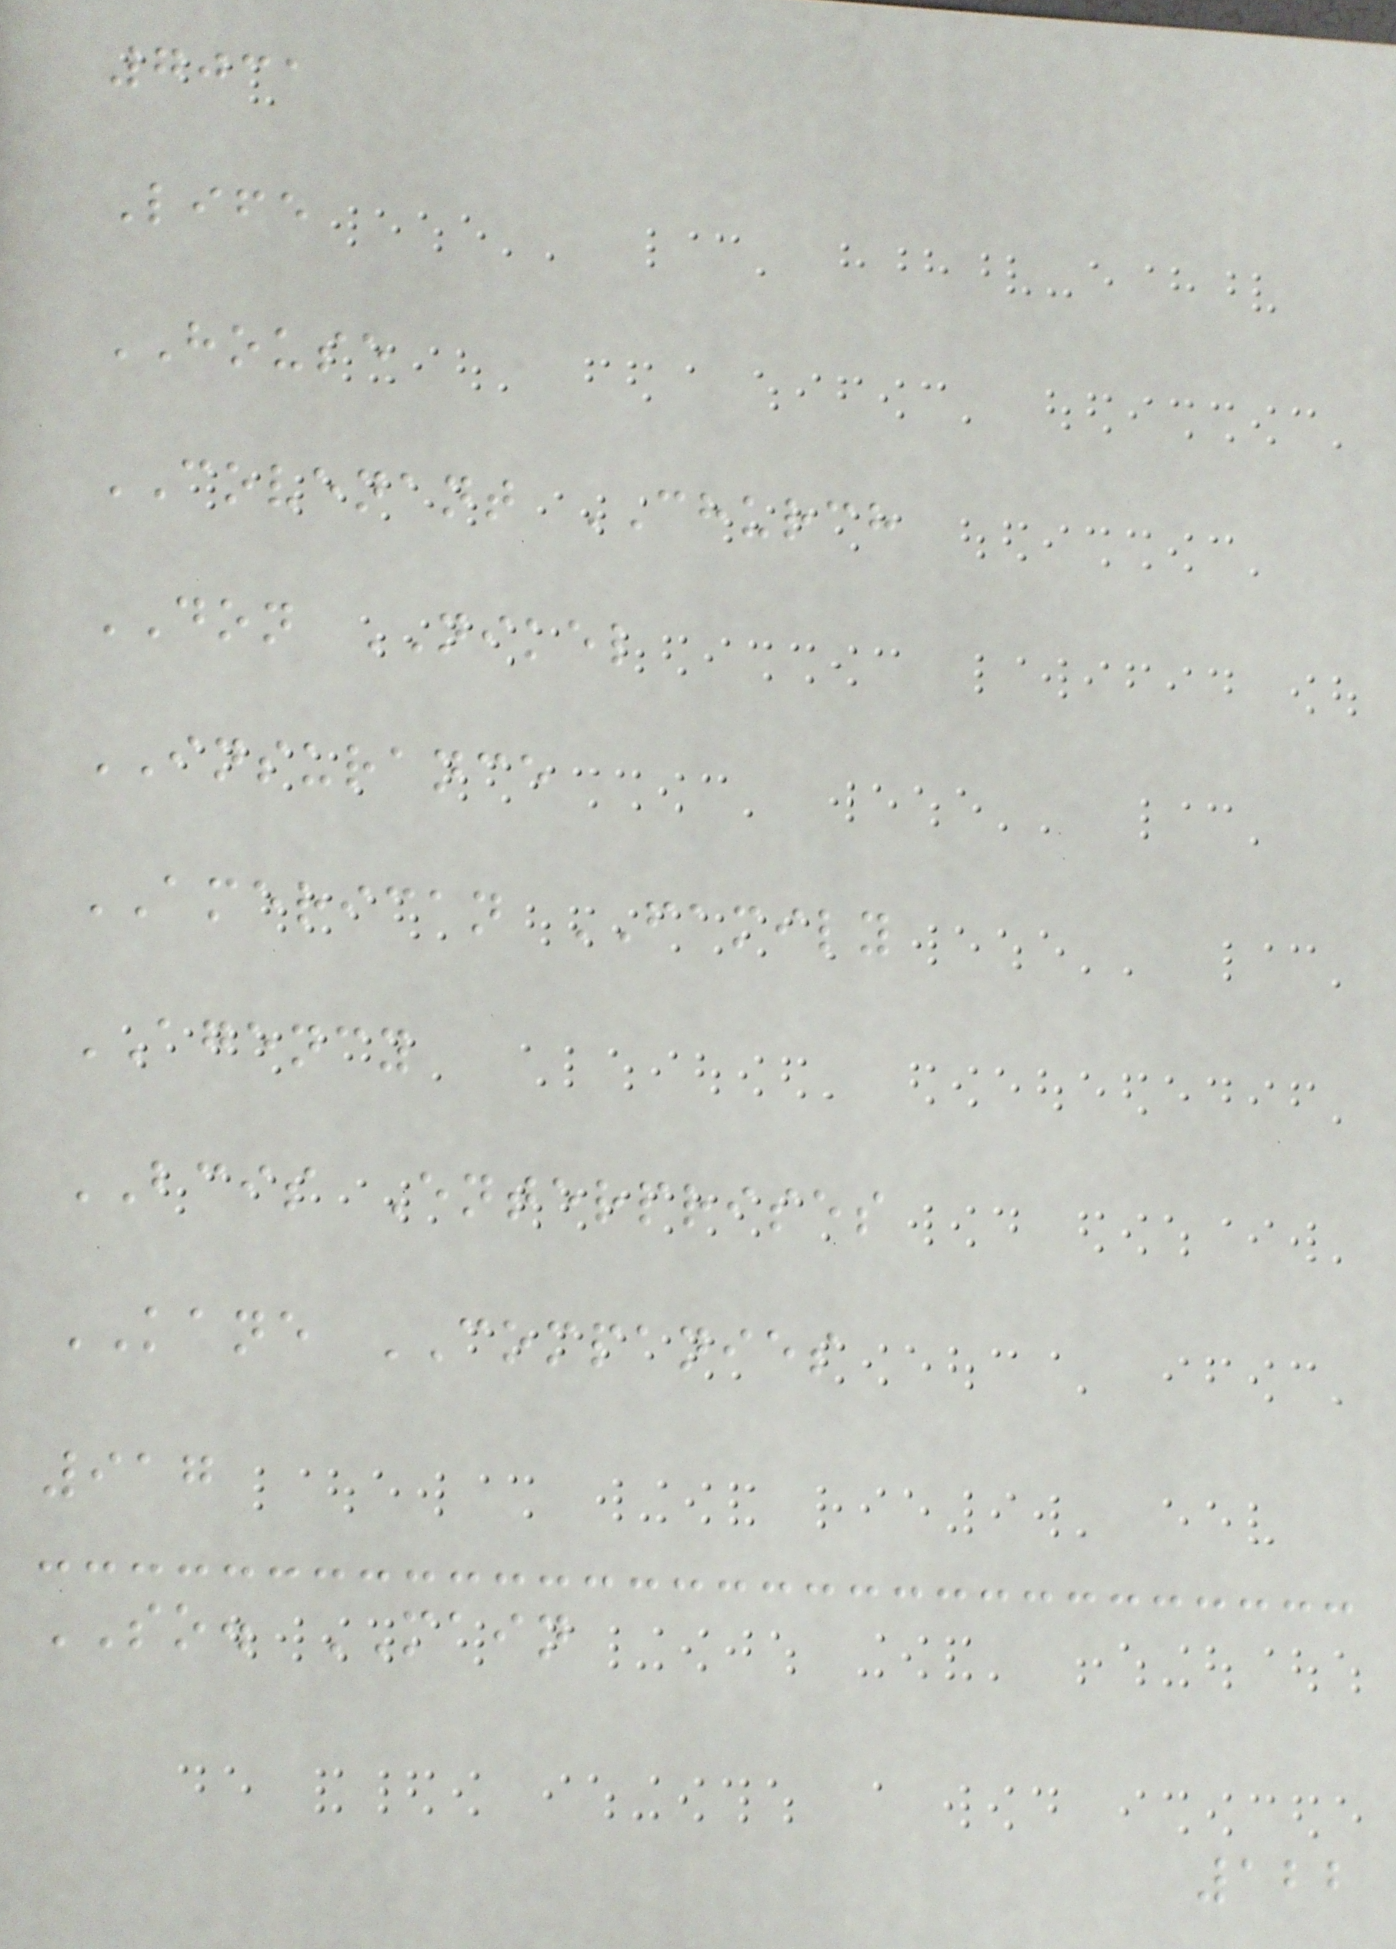7031
Life
HOUSE
COVENANT CHURCH
DON NIKEL
INSURANCE
AMERICAN FAMILY
AGENCY
BCIS Enterprises
KANE COMPANIES
917
SO. MAIN
122
